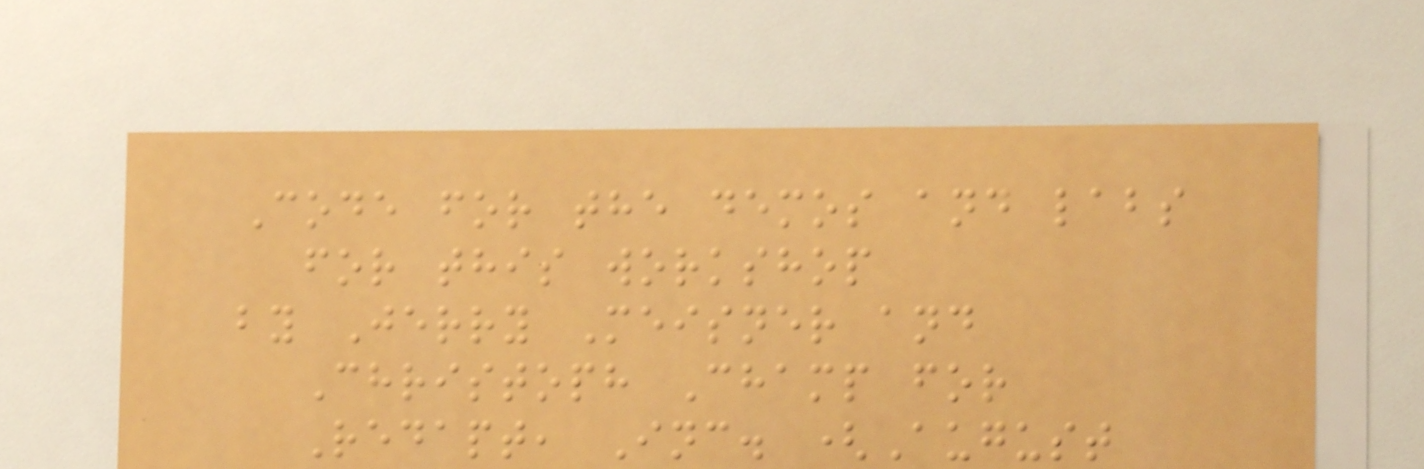Code for the demos and labs
for this workshop
by Jerry Meisner and
Christoph Champ for
Redapt, Inc. (August
